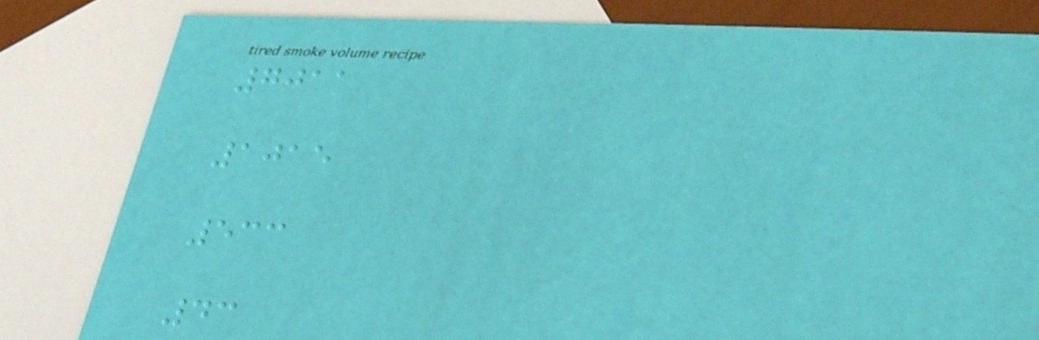7011
1015
533
43
